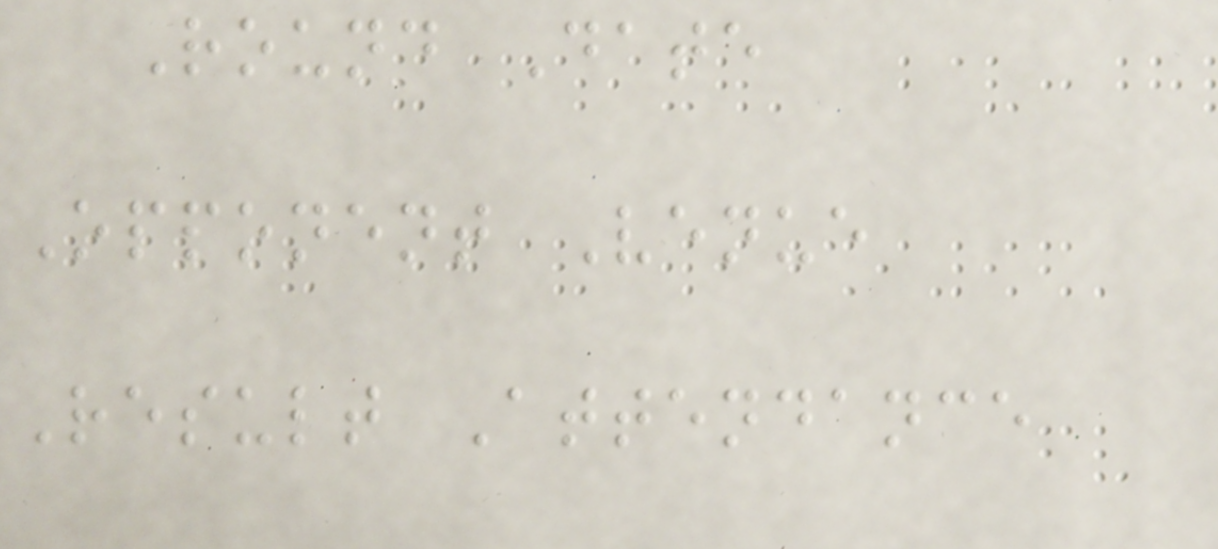Round Date
Opponent Venue
Result Attendance
